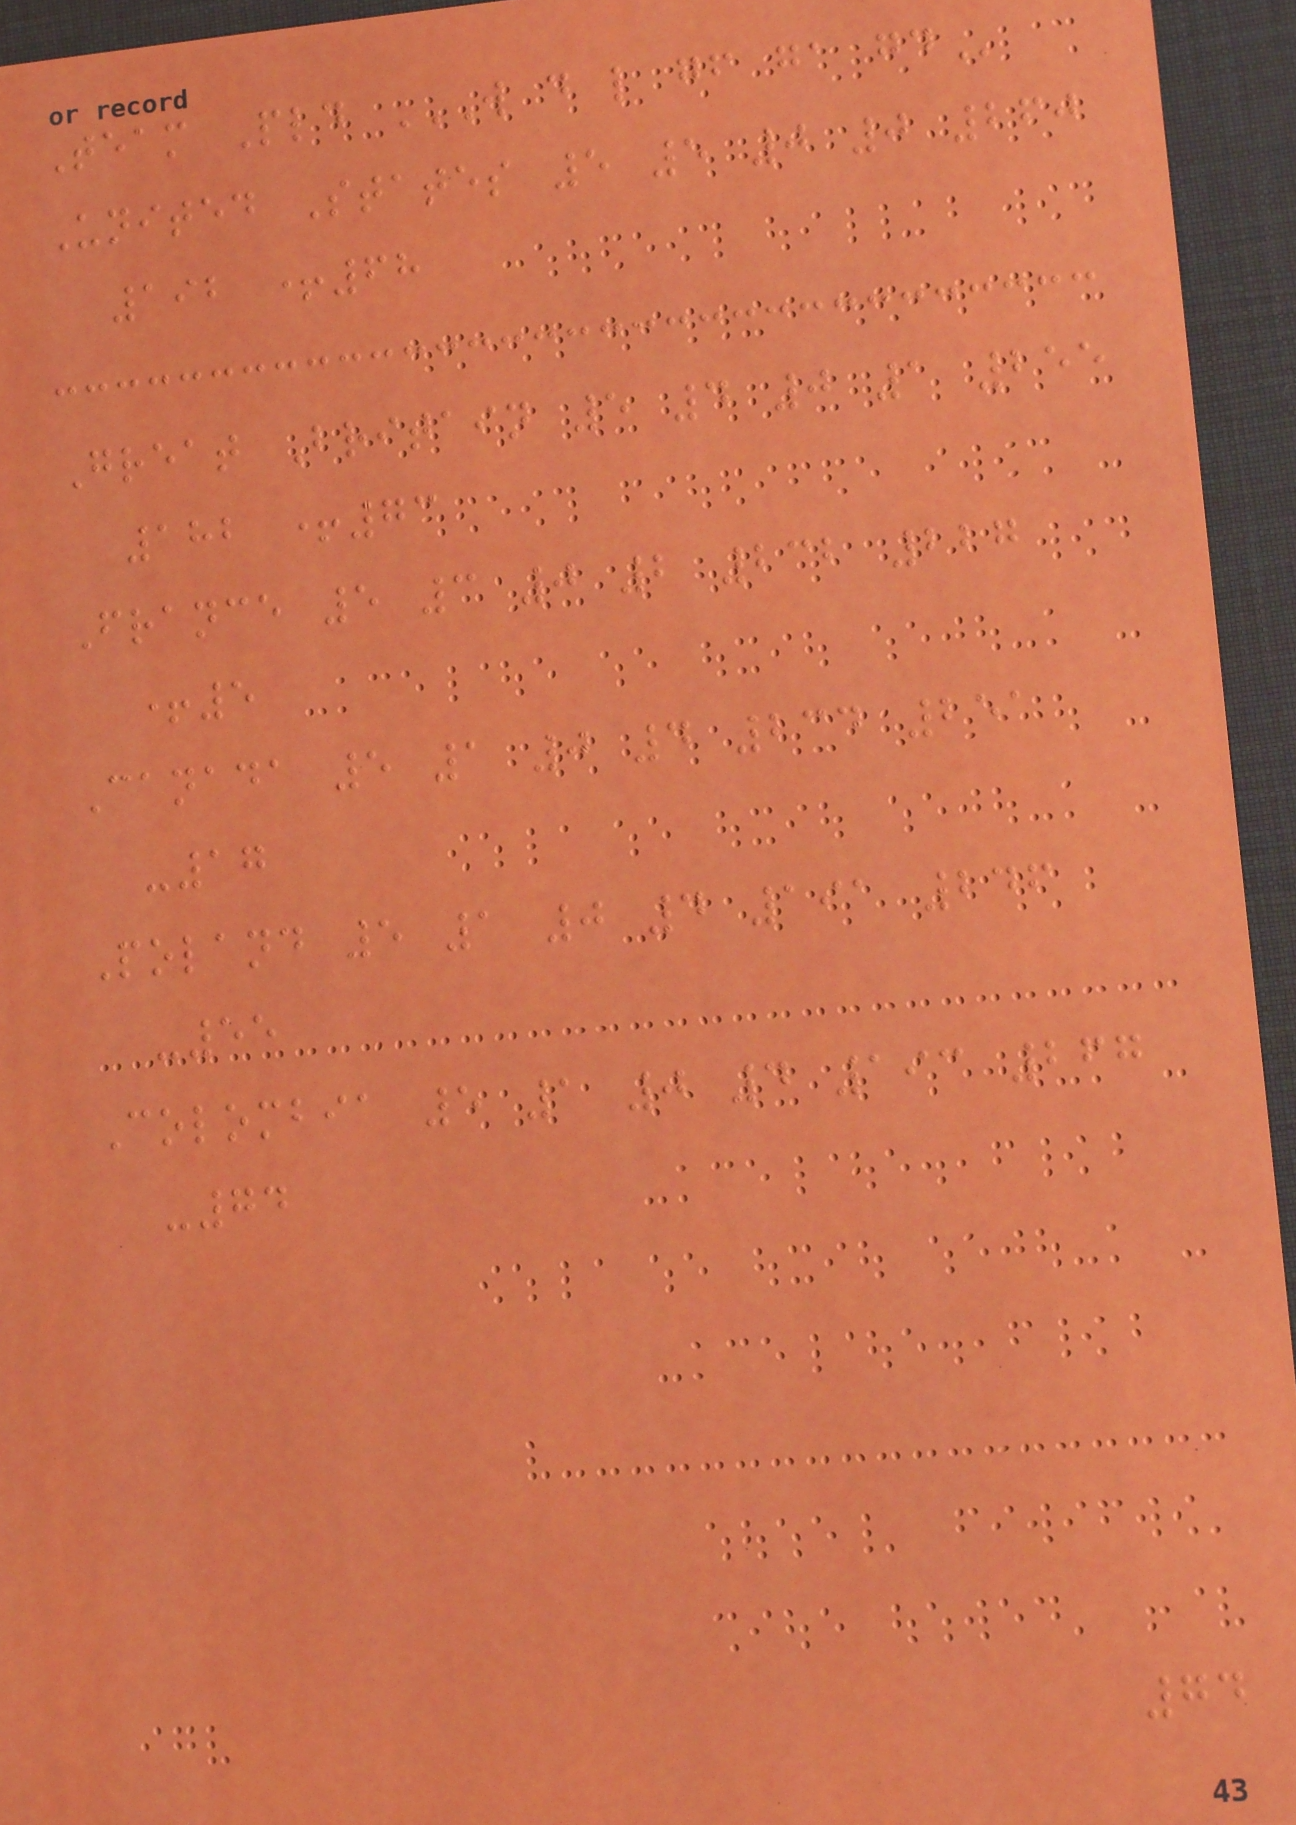Team Pld W D L GF GA GD
United States 5 5 0 0 260
192 +68
Great Britain 5 4 0 1 255
182 +73
France 5 3 0 2 232 227
+5
Canada 5 1 0 4 234 251
-17
Poland 5 1 0 4 191 246
-55
Colombia 5 1 0 4 193 267
-74
74
